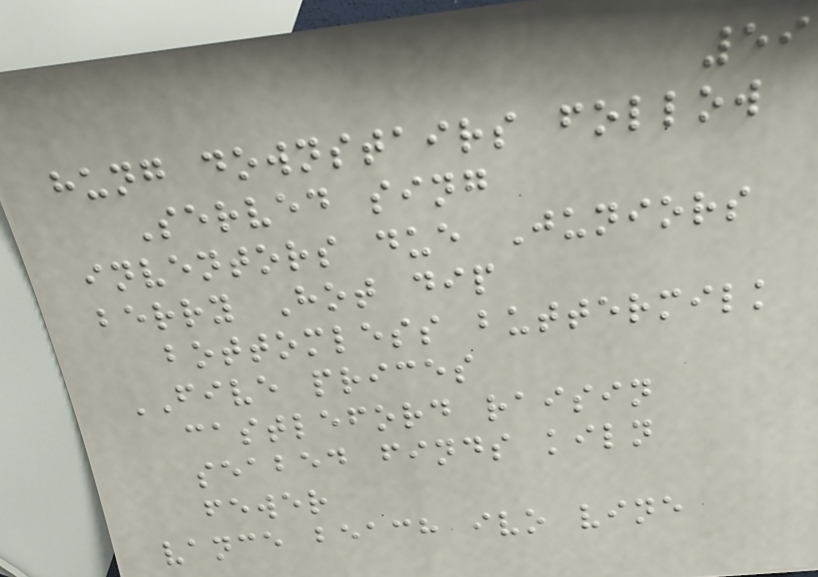59
hung downstairs follow
Served sing
inventors due Juniors
berry Hot dip
bottomless buttermilk
FIVE prices
castleford raisin
seabed finds kiln
fewer
vance beach ivo vine
